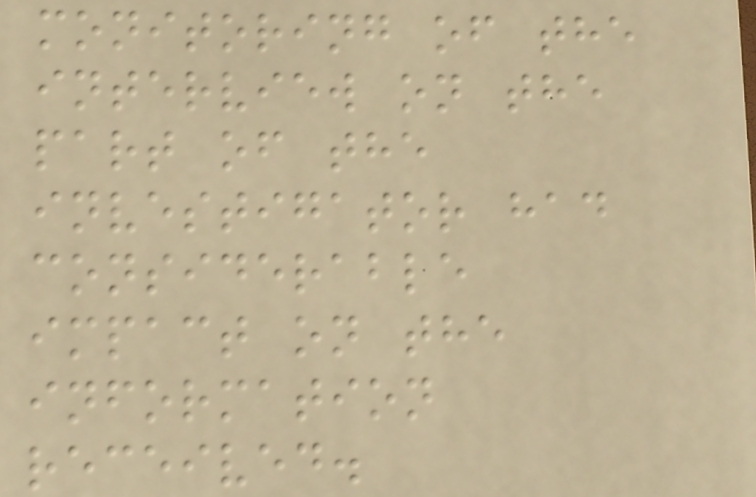monitoring of the
interview on the
part of the
investigator had
considerable
impact on the
information
received.
